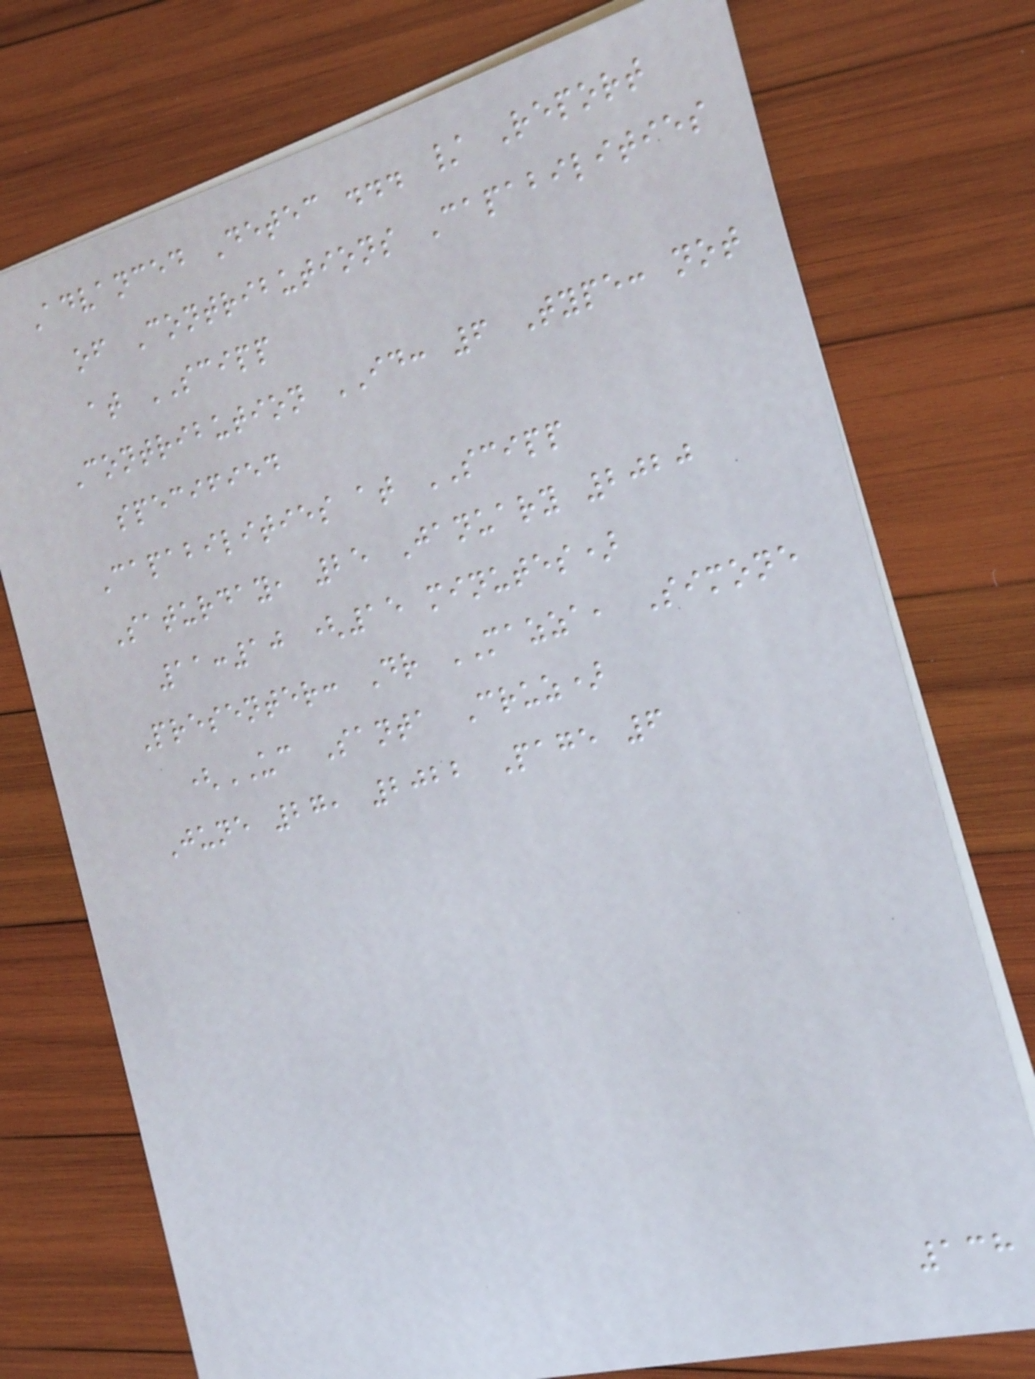Advanced Detec ... / Report
of Contributions Capabilities
at SCIPP
Contribution ID: 6 Type: not
specified
Capabilities at SCIPP
Saturday, 25 January 2020
11:10 (15 minutes)
Presenter: Dr MAZZA, Simone
(UC Santa Cruz)
June 27, 2022 Page 6
138
